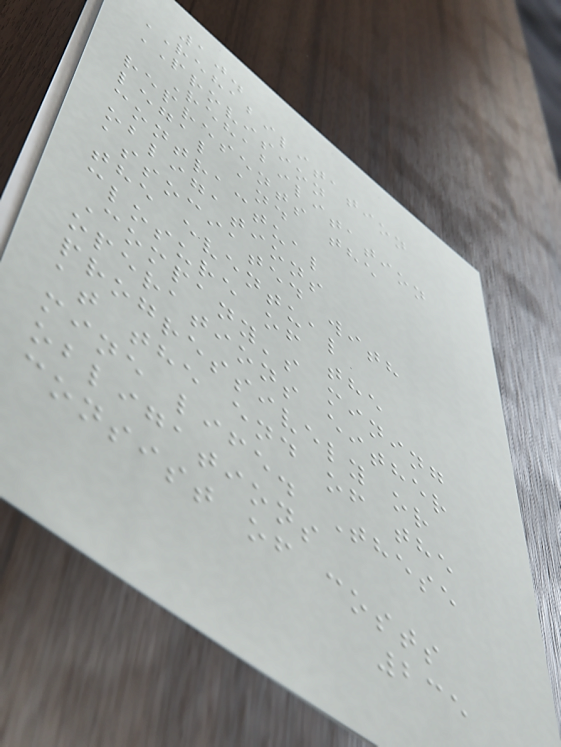10.
REHABILITATION
PROVISION
Rehabilitation
represents the
legal and
contractual
obligations
associated with
the eventual
closure of the
Company's mining
operations either
progressively or
at the end of the
mine life. These
obligations
consist of costs
235
